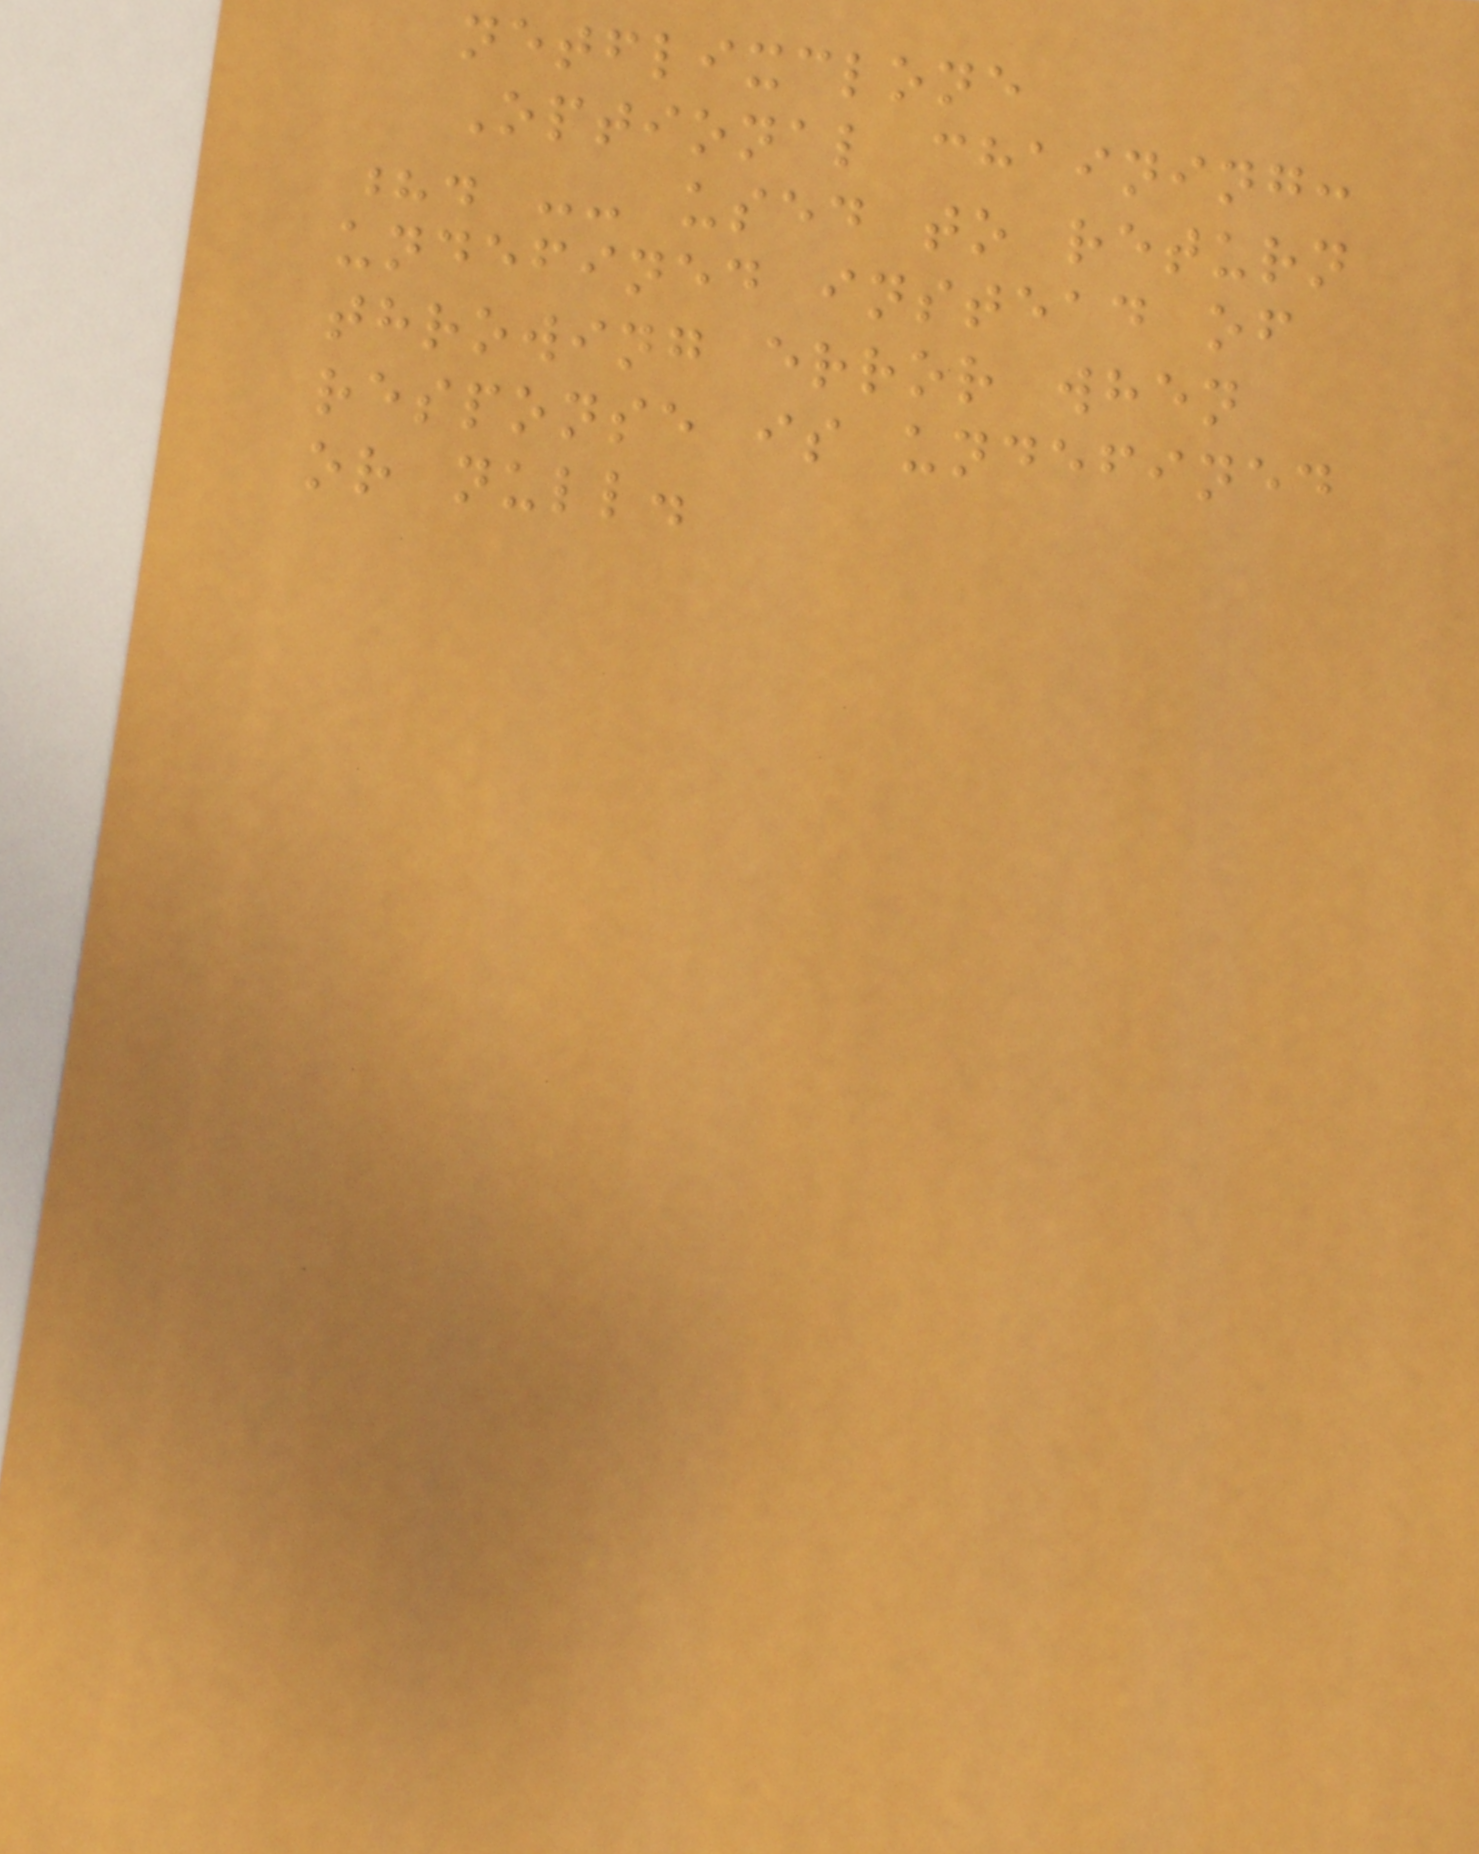netflixclone
Optional chaining:
?. -- used to return
undefined instead of
throwing error when
response is undefined
or null.
